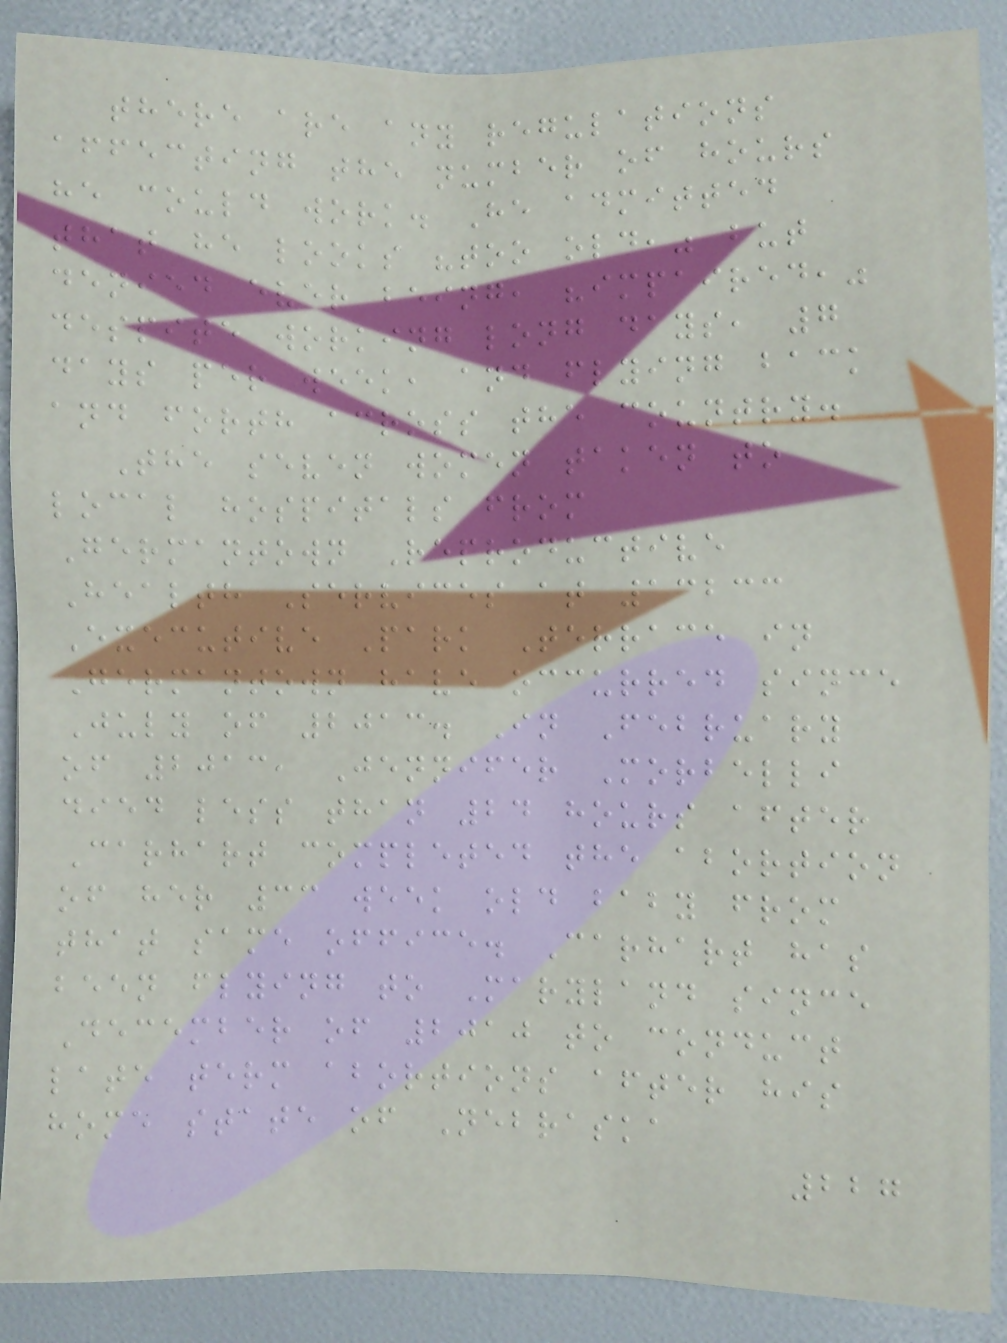there are any regulations
affecting the number of hours
he could work. He admitted
that he looks "too old," but
denied ever being, "impaired,"
despite working long days, 7
days per week, and flying back
and forth across the country.
The seven women taken to
local hospitals from
Germantown Reproductive
Health Services at 13233
Executive Park Terrace in
Germantown have occurred since
July of 2013. In February
of 2013, Jennifer Morbelli
died less than 24 hours after
Carhart completed the abortion
of her 33 week old baby from
that same office. Carhart has
been flying to Maryland since
December of 2010 to conduct
late term abortions after his
home state of Nebraska
227
